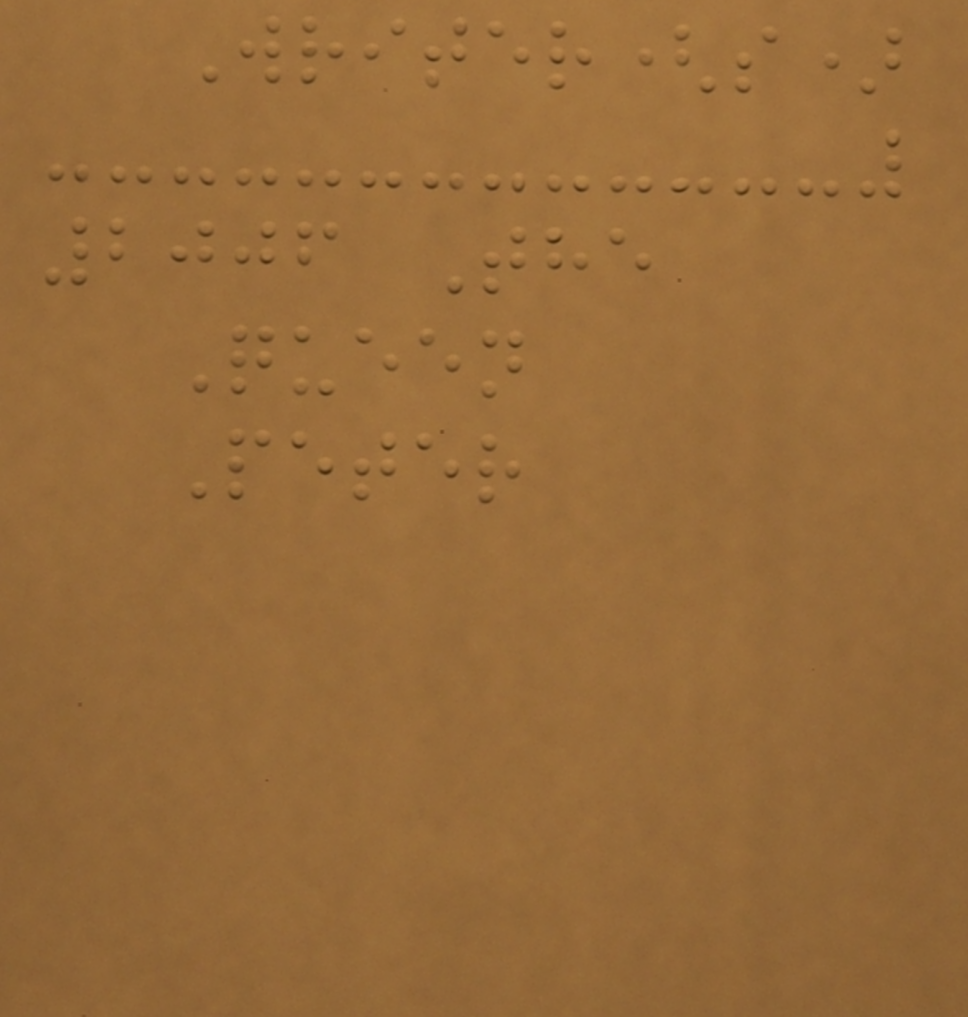Writer(s)
2006 The
Queen
Peter
